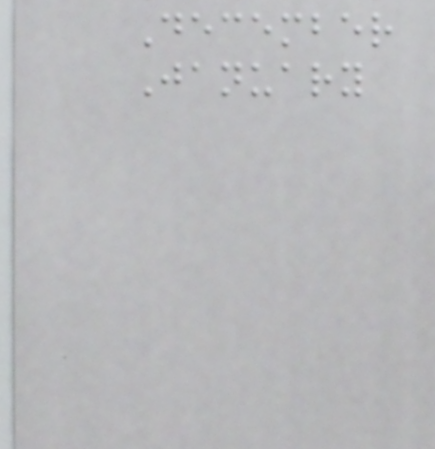December
January
